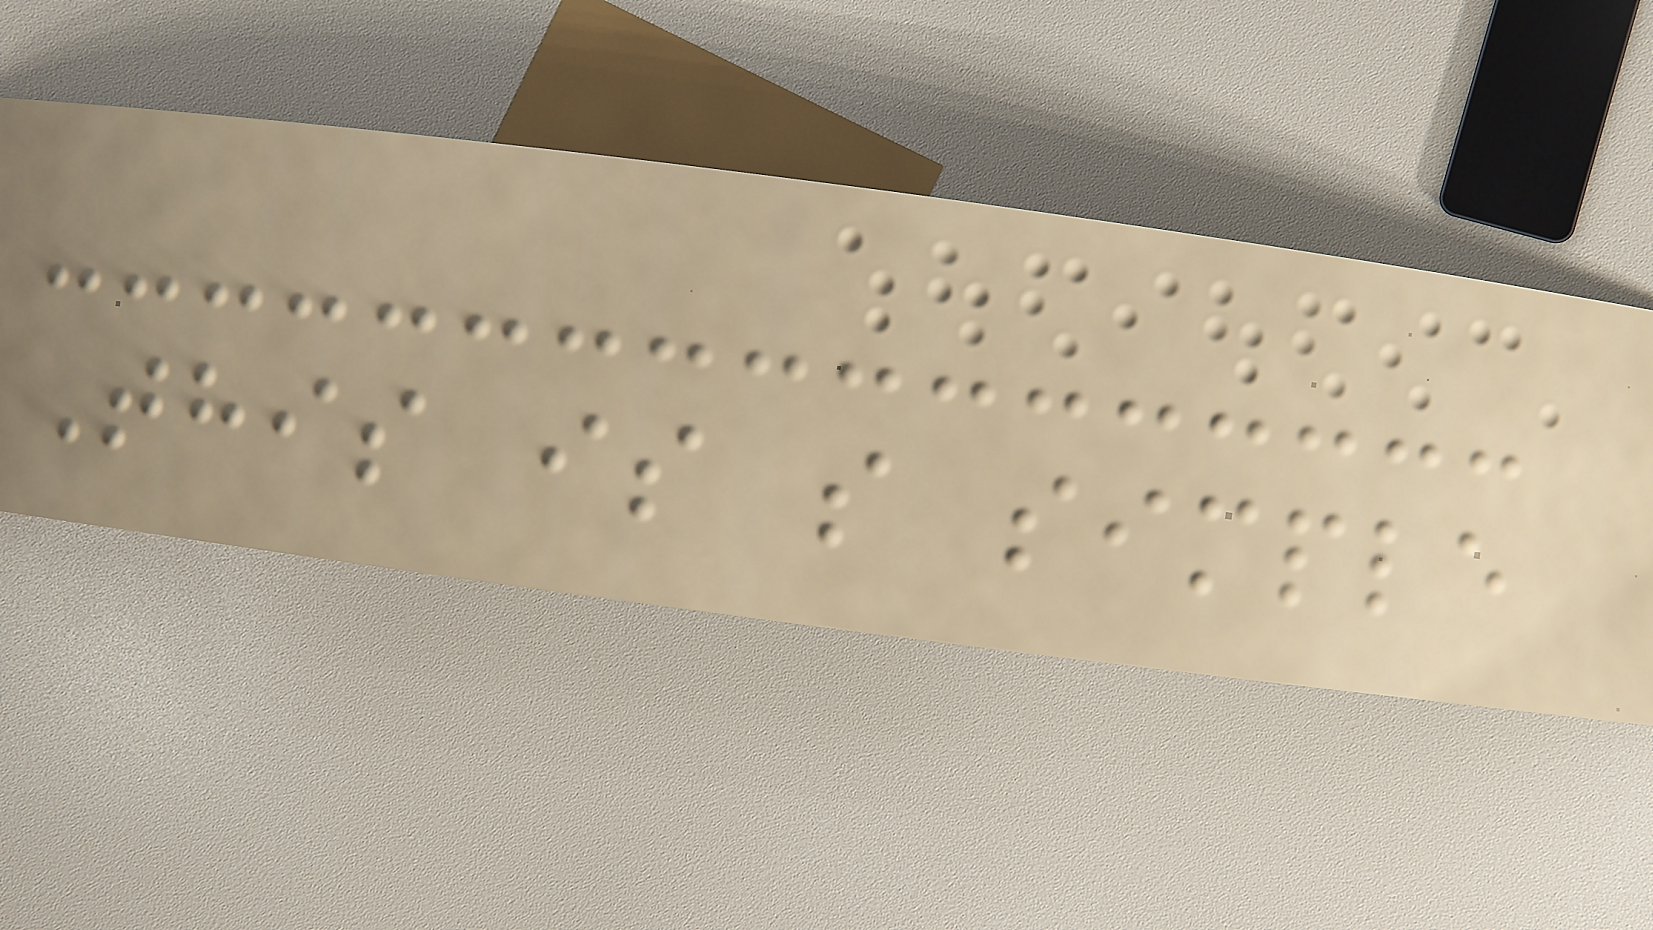This is s simple
